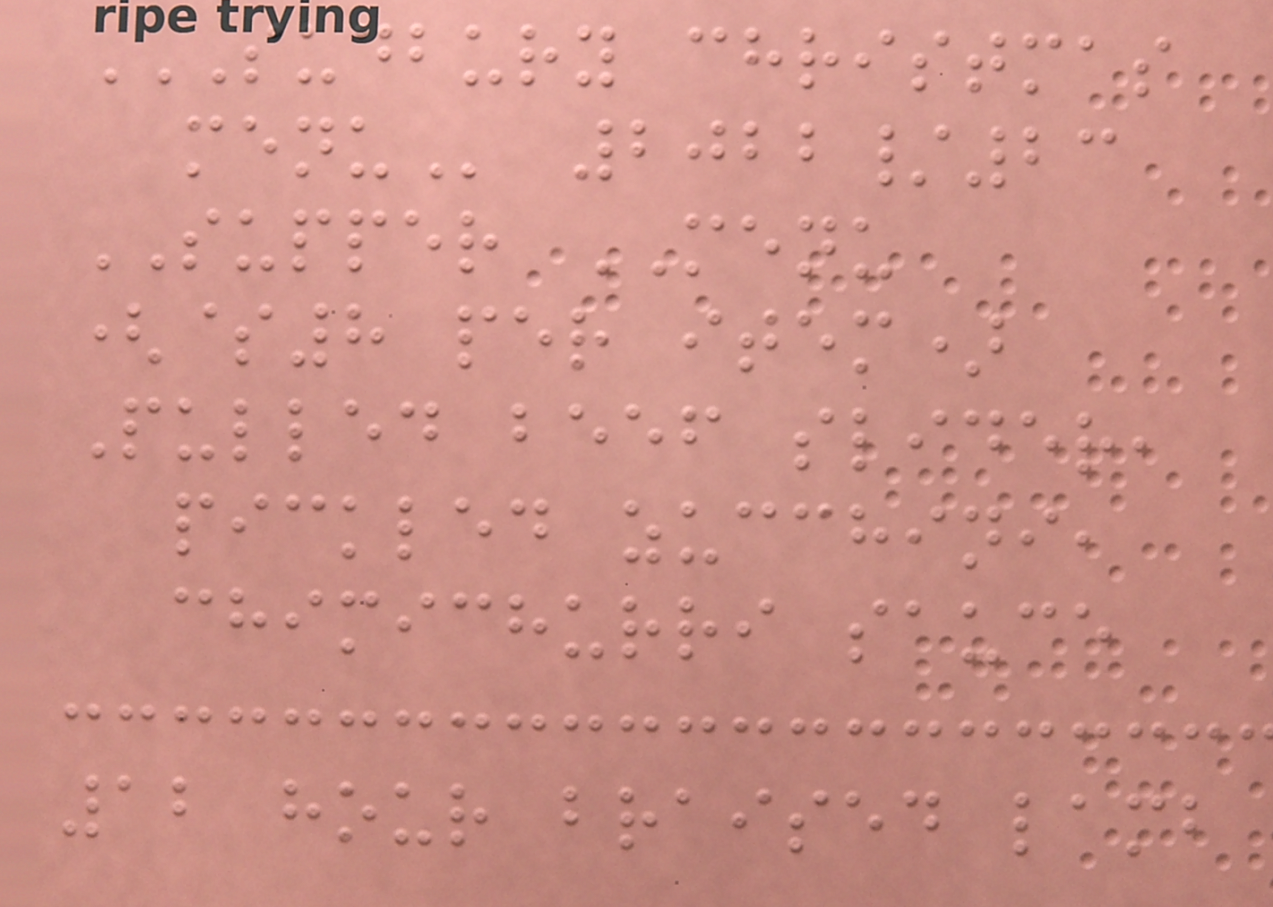SUDBURY CHRISTMAS
MENU 2022/23
SUPPER MENU
($8 per item)
Pulled beef slider,
pickled zucchini,
chimichurri sauce
12 hour braised lamb
